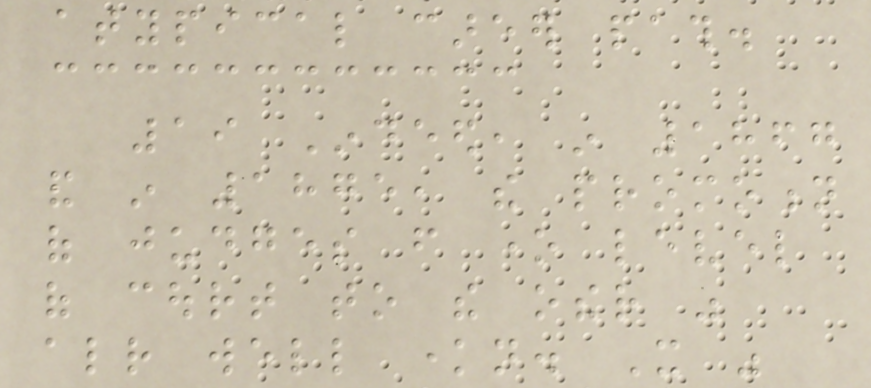atypical career path.
19 Indeed, in 1867
and in 1875, the promotion
of judges from one level
of court to the other was
already well known. It was
